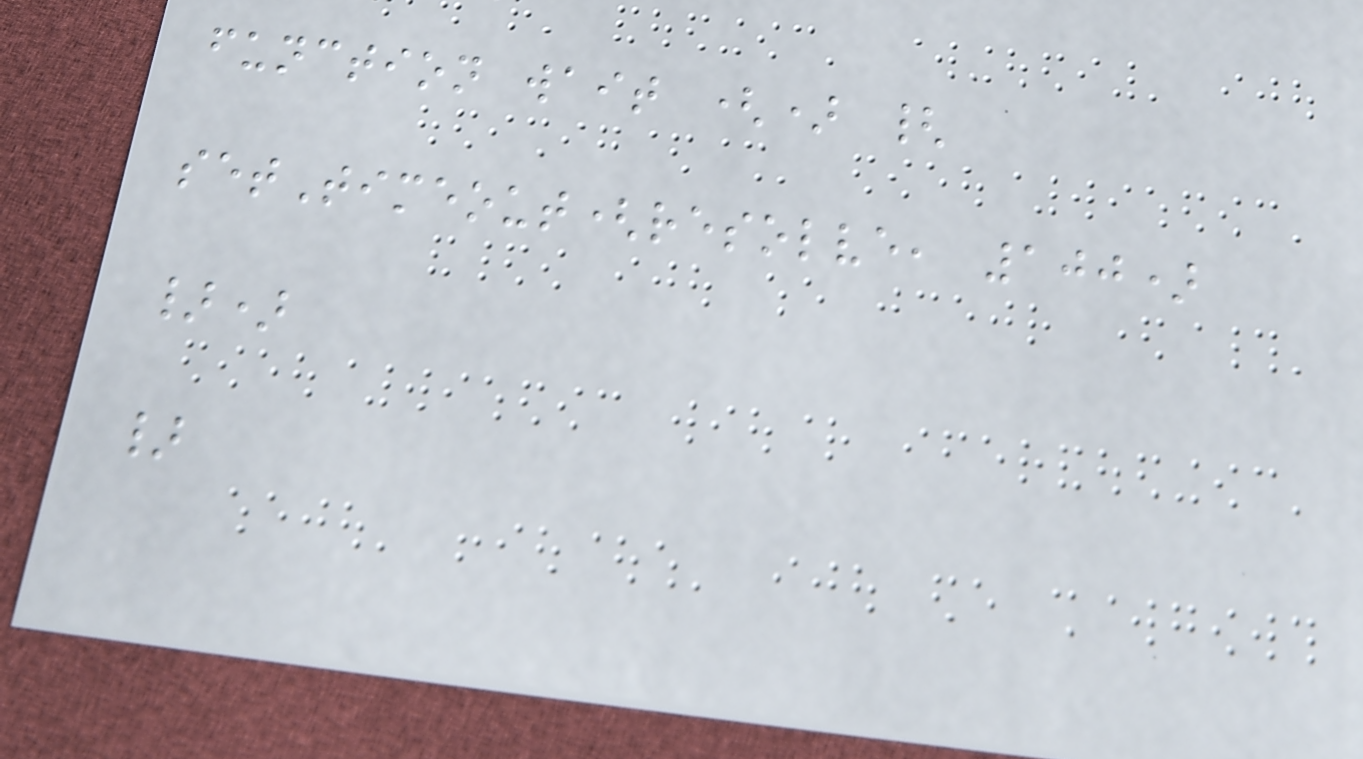function wait () {
setTimeout(resolve, 100)
})
}
